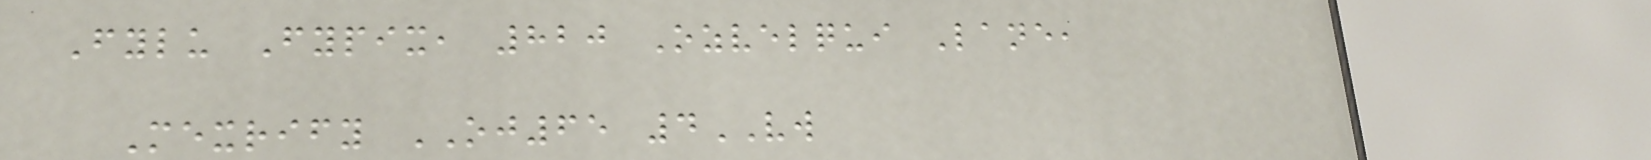Fylu Fypix, 820 Ozvelqui Lane,
Mexrify OJ65 4VW
